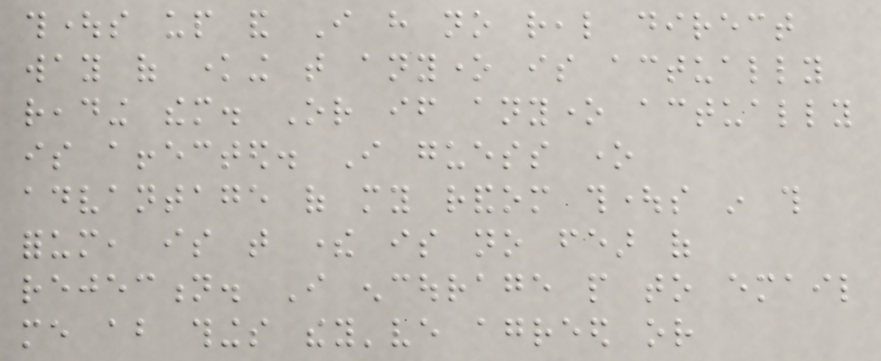thoughts up and I have no real direct
way of knowing that anyone is actually
reading them. Or if anyone actually
is affected. I guess one
advantage of my random thoughts in this
forum, is that there is no fear of
rejection. I encourage people to email
me about things they've agreed or
